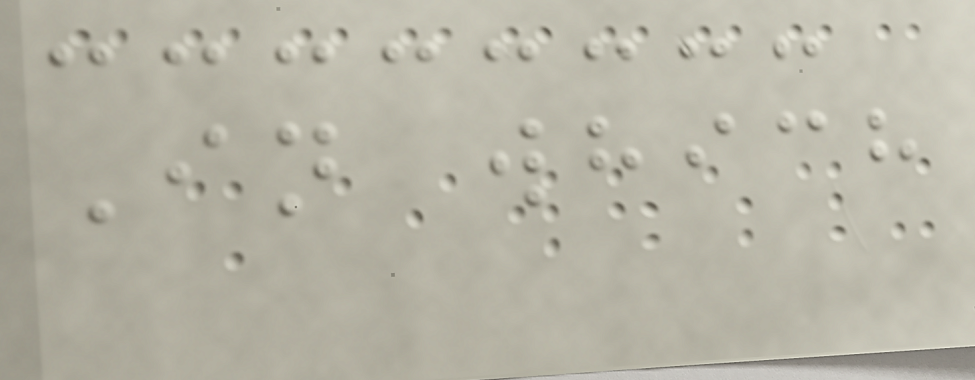In which
